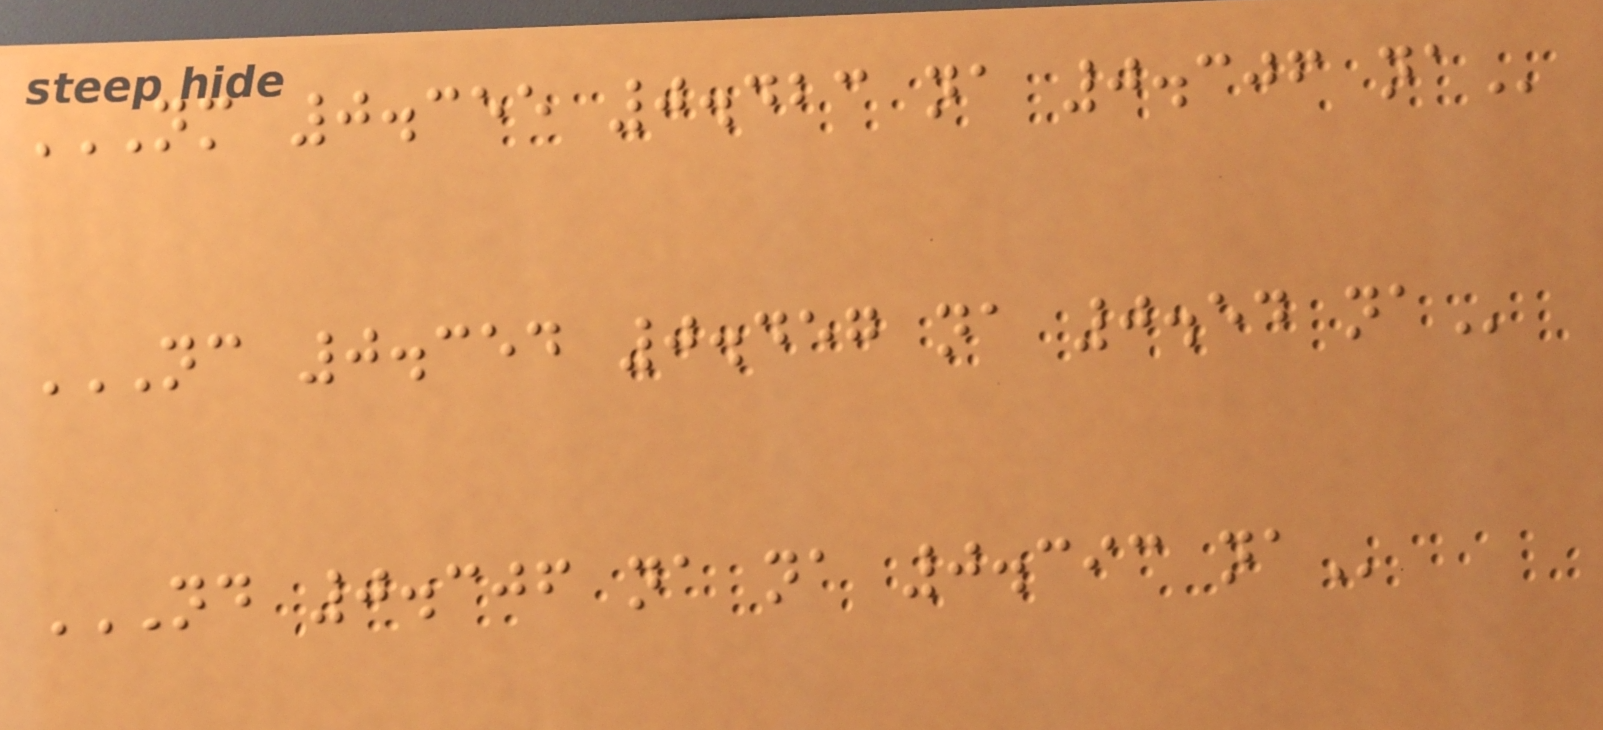NM 0.355 0.423 NA 0.306 NA
NC 0.354 0.457 NA 0.54 NA
ND 0.306 NA NA 0.393 NA
